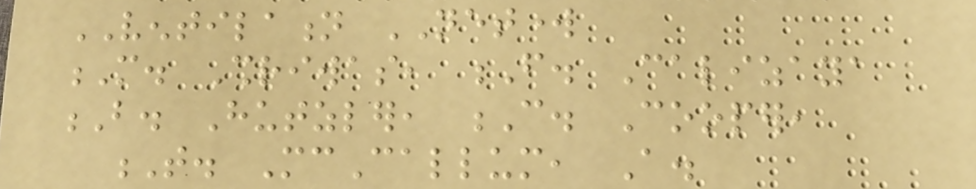VENTILATION NETWORK
M. Shriwas, F. Calizaya
B. Hutzler, C. Cooper,
T. McCallum, A.
